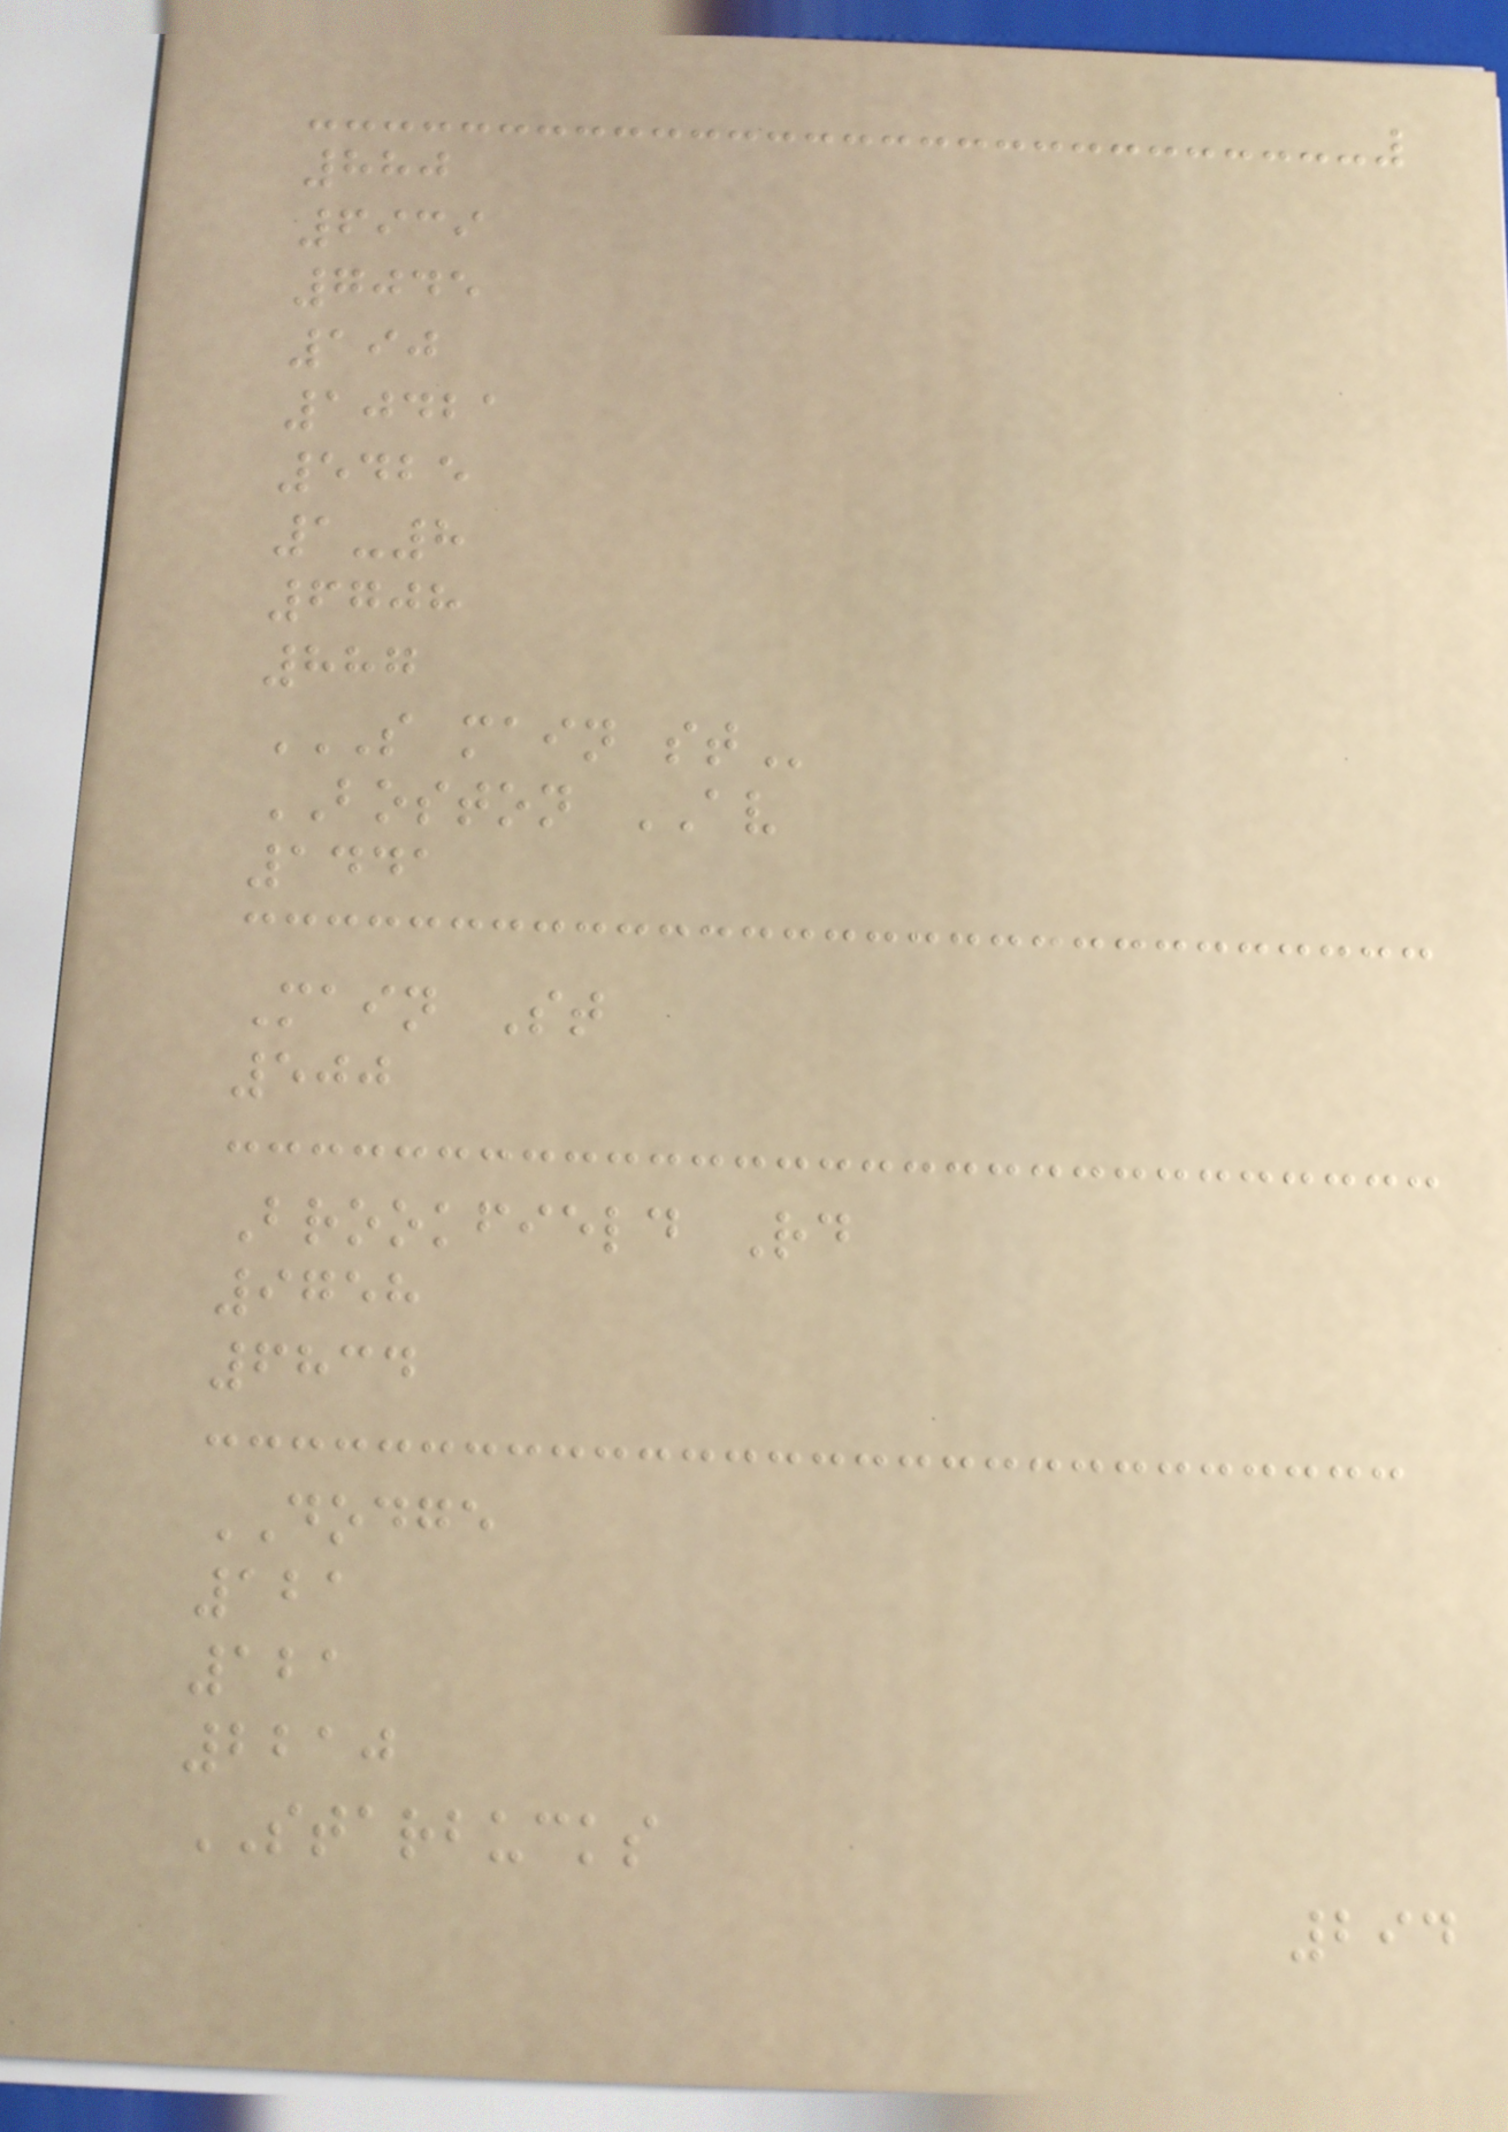880
6939
7045
190
10421
5425
1-8
6708
887
S MAIN ST
BOSTON AV
1441
Main St
500
Brookfield Rd
9758
6834
DODGE
121
121
2210
STARBUCKS
294
